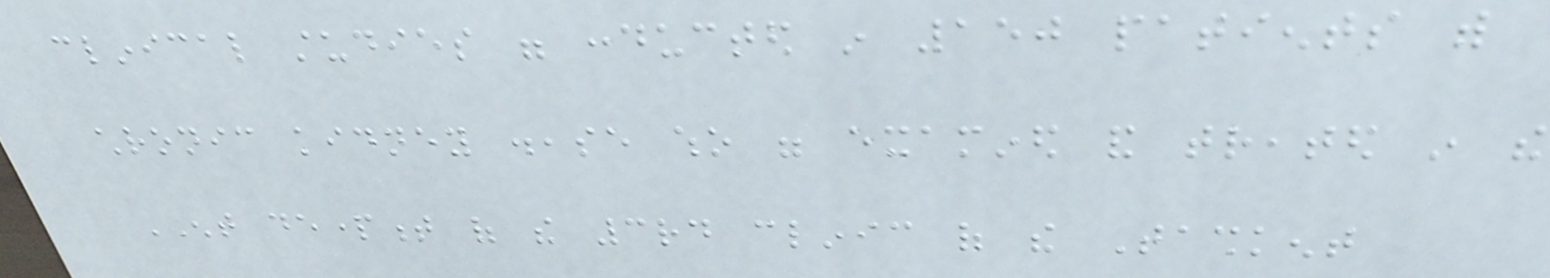clinical studies were conducted in 150 patients with
chronic kidney disease who were examined and treated in the
ENT department of the 3rd clinic of the Tashkent
